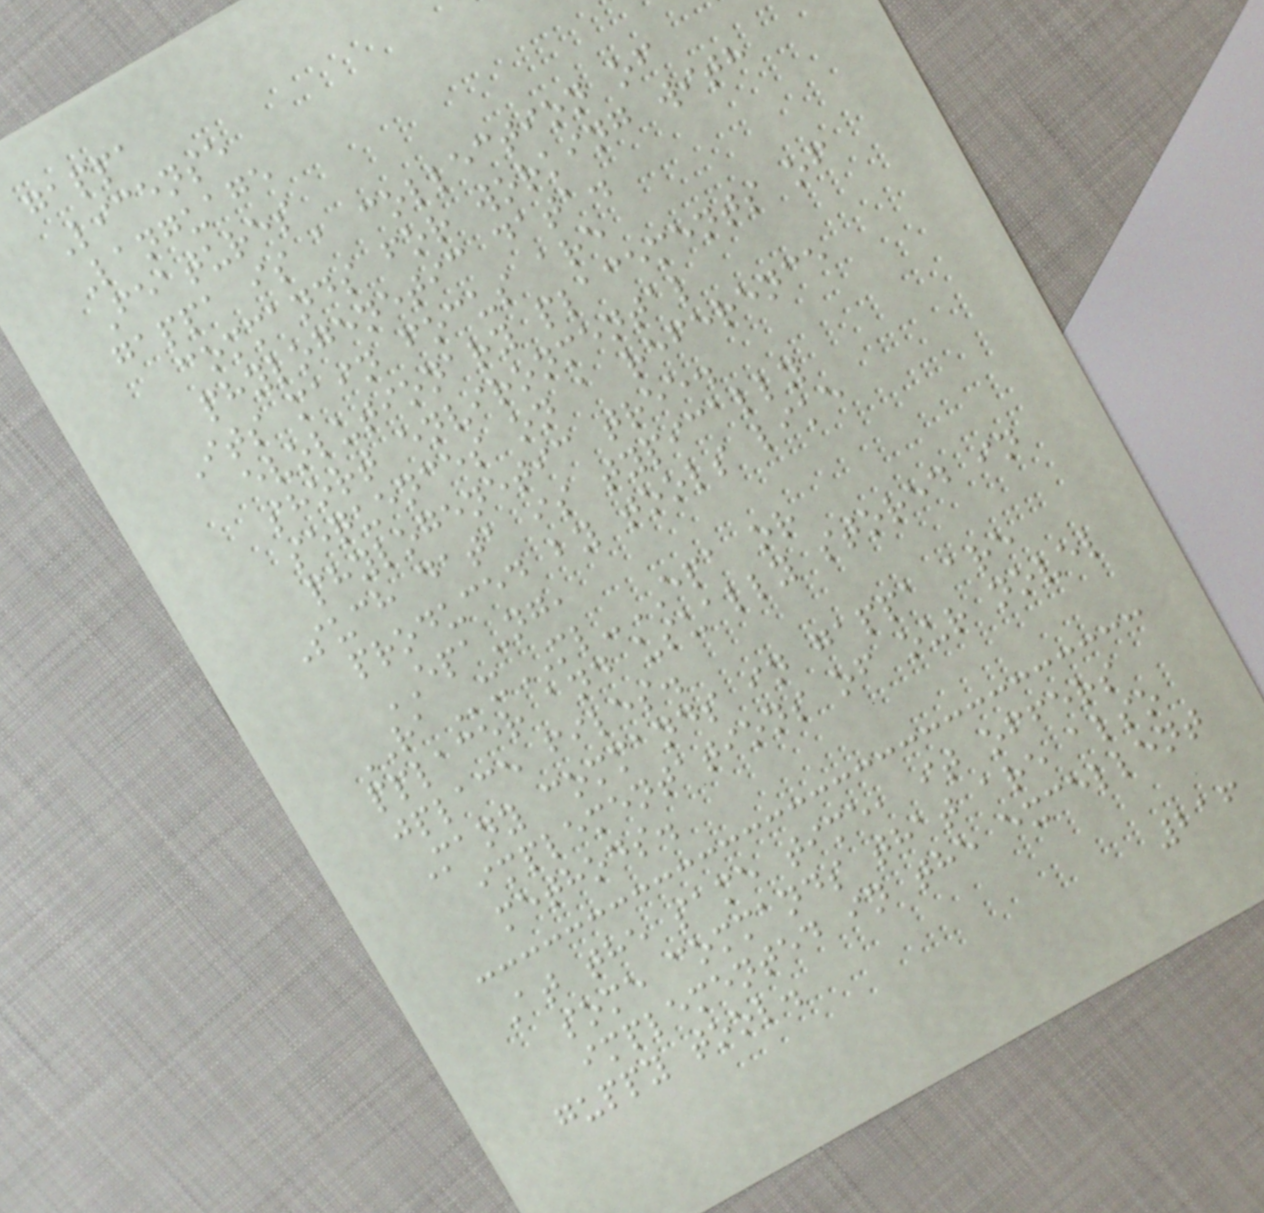gappa
License
Language
Features
gappa is a collection of
commands for working with
phylogenetic data.
Its main focus are
evolutionary placements of
short environmental
sequences on a reference
phylogenetic tree.
Such data is typically
produced by tools like
EPA-ng,
RAxML-EPA or
pplacer and usually stored in
jplace files.
Many commands in gappa are
implementations of our novel
methods.
At the same time, it offers
some commands that are also
implemented in the excellent
guppy tool.
216
